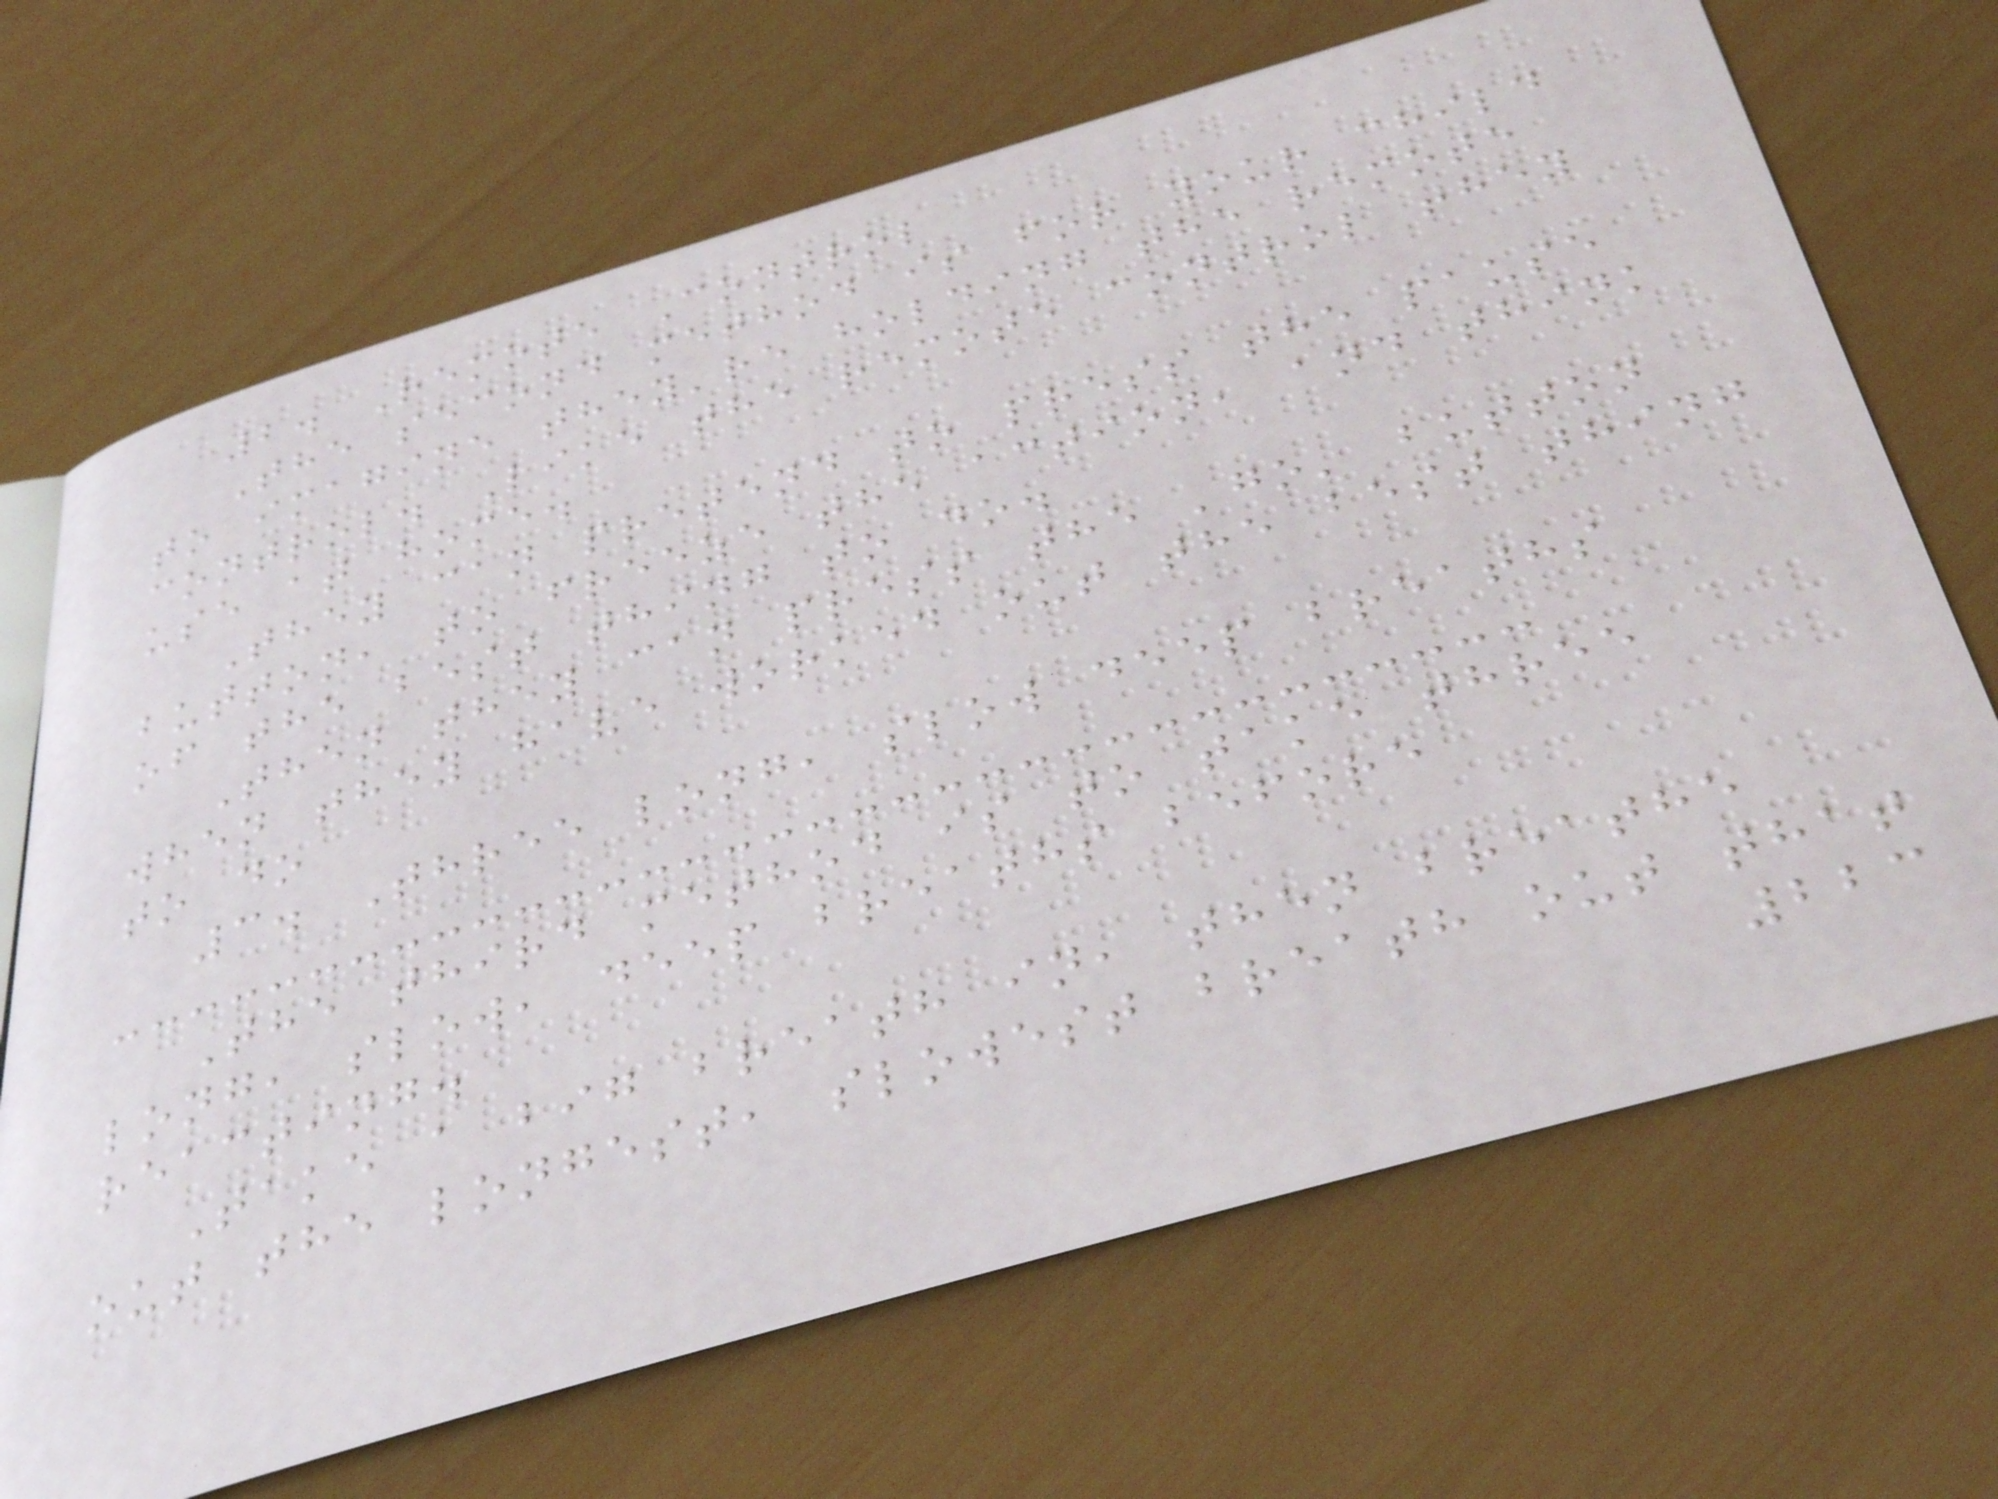2. Remote Control
The second method is for your child
to imagine they're holding the remote
control. Like the remote control they
use at home.
They can pretend to press the pause
button, to freeze the action, and think
of the best thing to do.
Then they can press the 'go' button
when they have worked out the best thing
to do
3. Three long, slow deep breaths
The third method is to take three
long, slow, deep breaths before
reacting.
Take a big breath in, then breathe
out the longest, slowest breath out that
223
